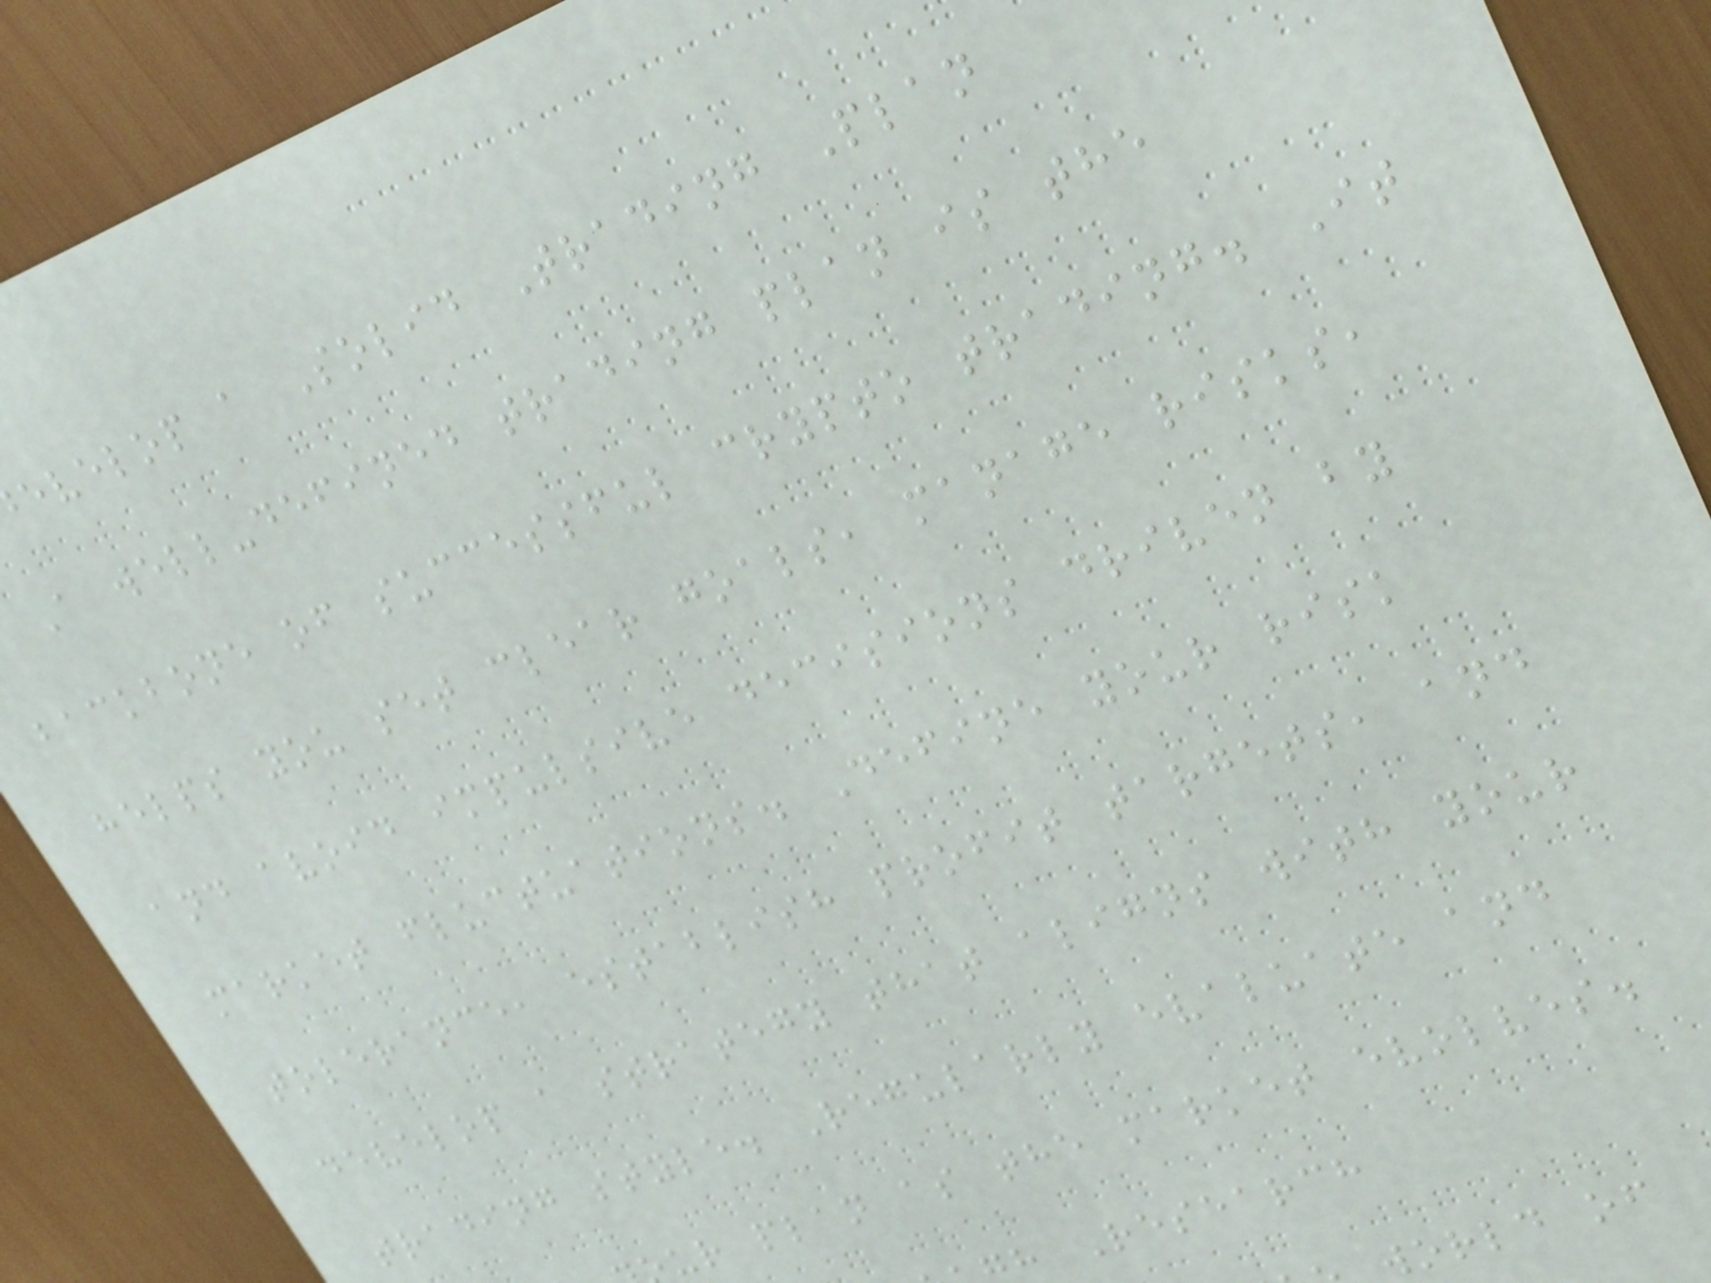evelop a Solid Trading Plan
A well-defined trading plan is the
backbone of successful crypto trading. It
helps you set clear goals, manage risks,
and avoid impulsive decisions driven by
market fluctuations. Define your risk
tolerance, establish profit targets, and
develop a strategy that aligns with your
trading style. Regularly evaluate and
ur plan as the market evolves.
h Research
